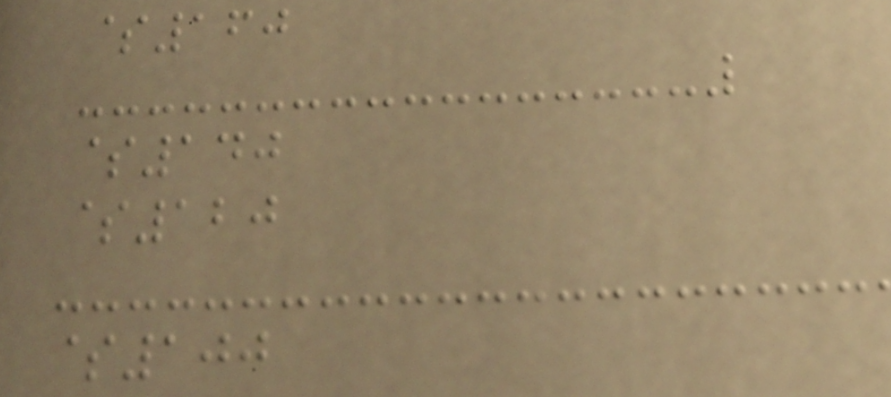$160
$140
$120
$100
